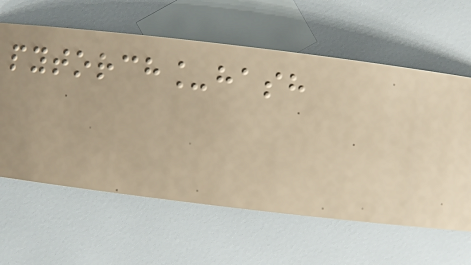pytorch_hash
